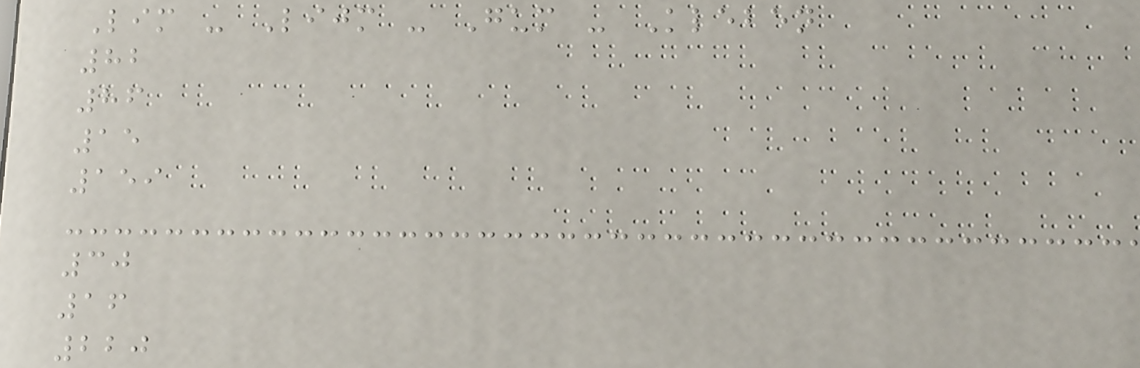Lim - Lijm - Gum - Kleben
82
86
15
159
30
16
220
